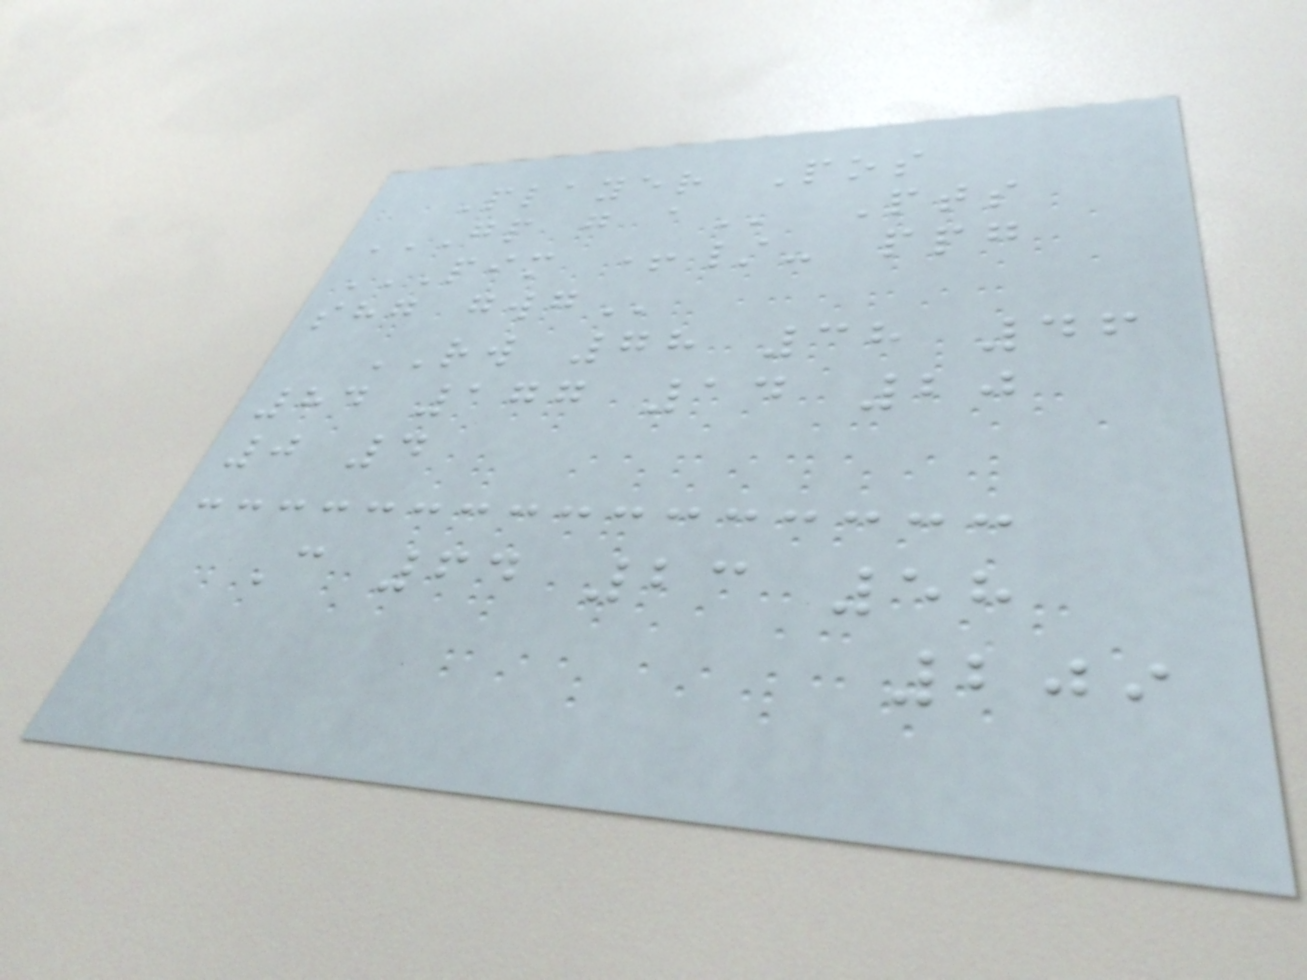Player Pos
GP G A Pts
PIM +/- PPG
SHG GWG
RW 78 38 46
84 177 14 20
0 4
C 64 23 58
209
